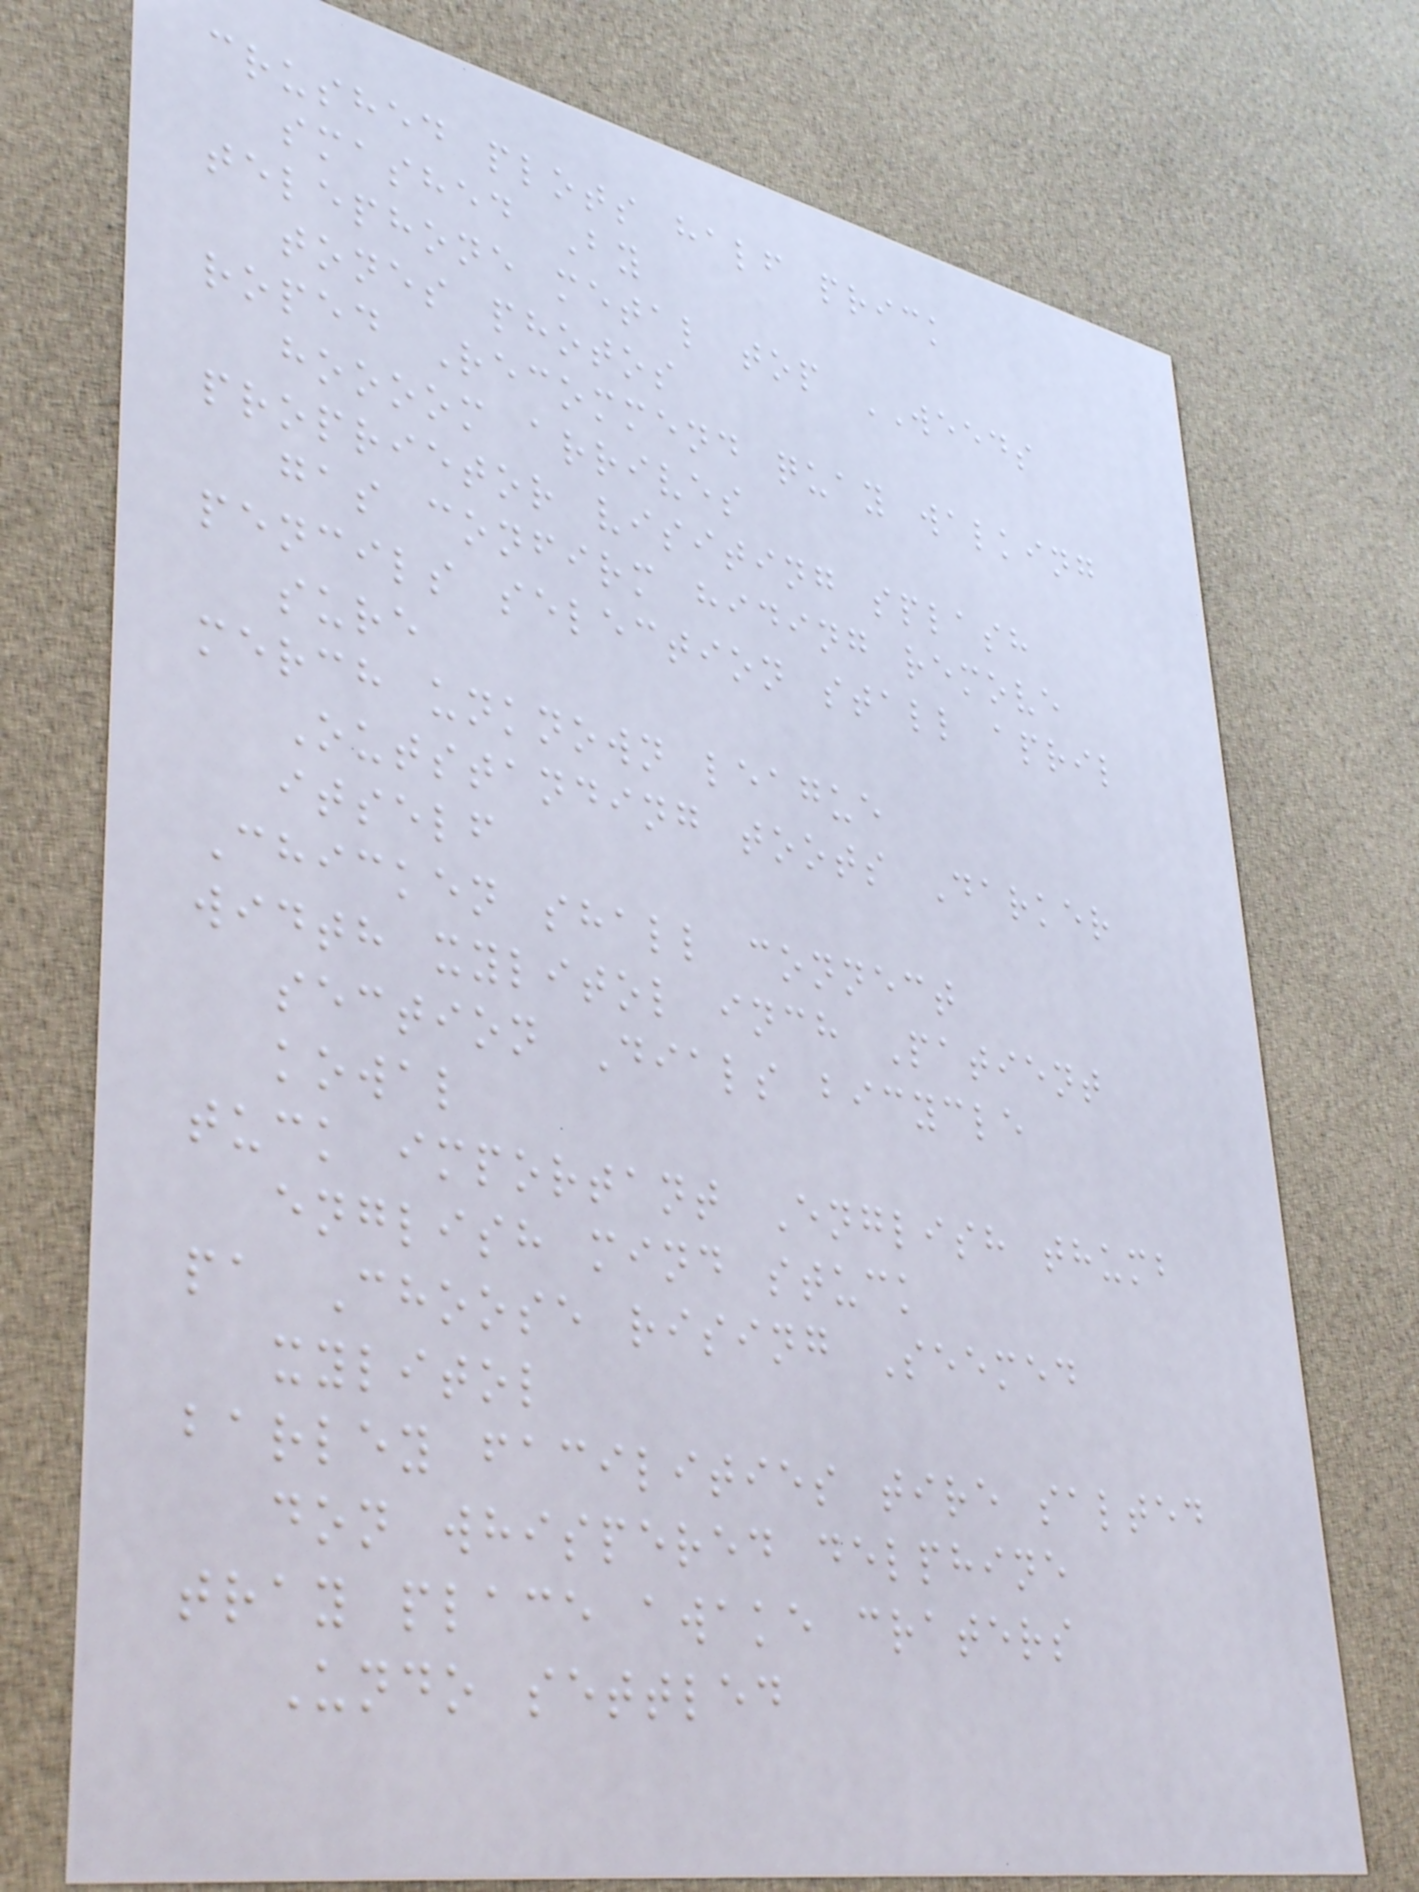crushed plots half prick
smashed By
telephone metal top WEEDS
tones photos
roped Recommend quay walking
hoooom arrives
proprietor visiting splash
gas confirm hiding remove
pencils selection stall april
sure
merch unknown league
Outstanding toots Darker
itself
Chicken shall connect
width xylitol inch Patient
section Dials bicycle
kowal
tuck important English thumb
english mind stuck
pa Choose rising Seemed
xylitol
barley facilities tire salted
don whispered delphine
tray place awake craters
Undo settled
